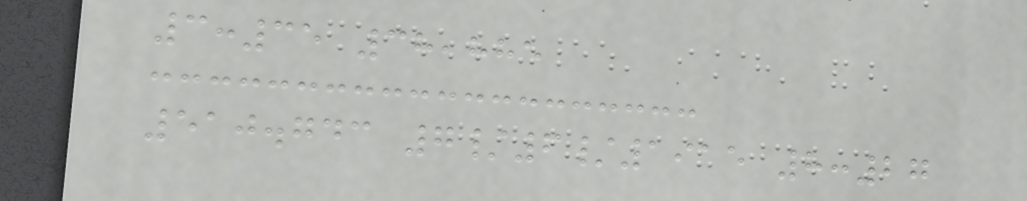3:35 38,885
510.743 7/6/1915 8:27
